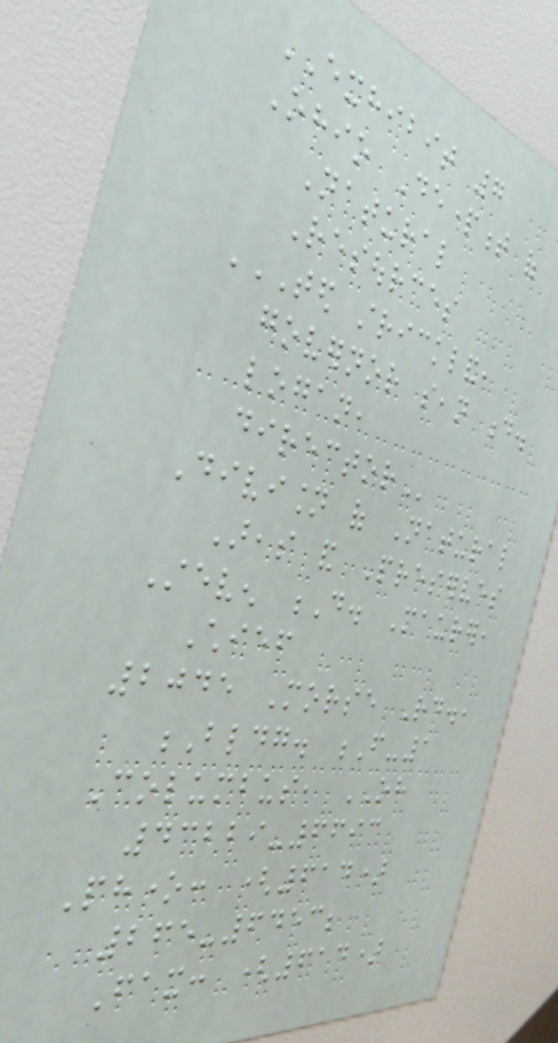EXHIBIT 7
Ohio Department of
Natural
Resources
TED STRICKLAND,
GOVERNOR SEAN D.
LOGAN,
DIRECTOR
Division of Natural
Areas and Preserves
Steven D. Maurer,
Chief
2045 Morse Rd.,
Bldg. F-1
Columbus, OH
43229-6693
Phone: (614)
265-6453;
Fax: (614)
